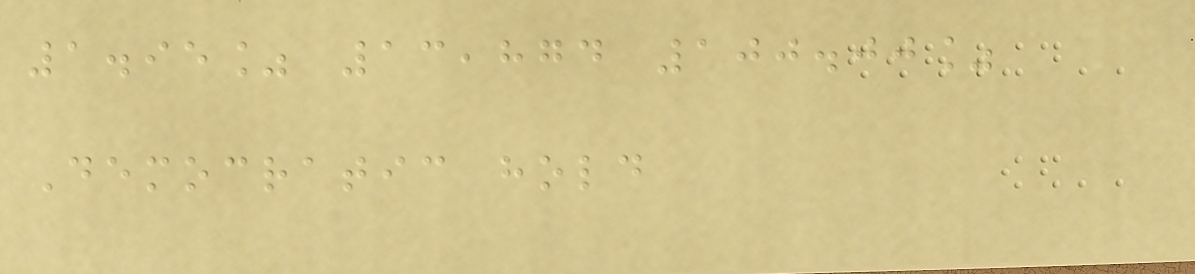1.95% 13,874 100.00%
Democratic hold
